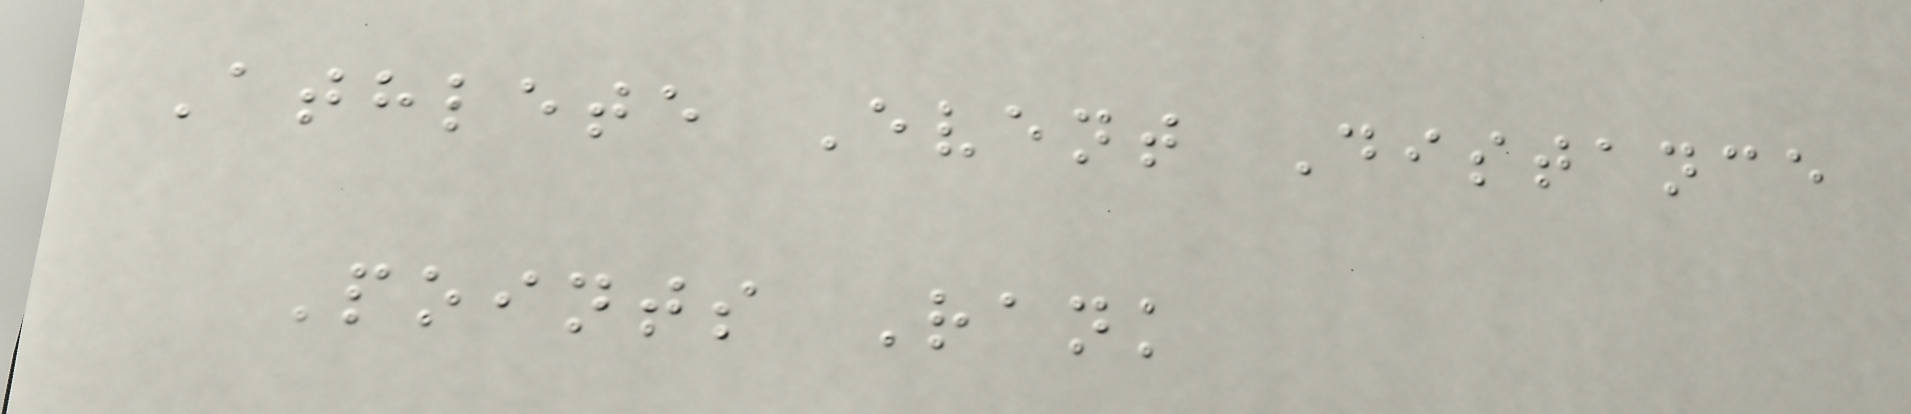Athlete Event Distance
Points Rank
